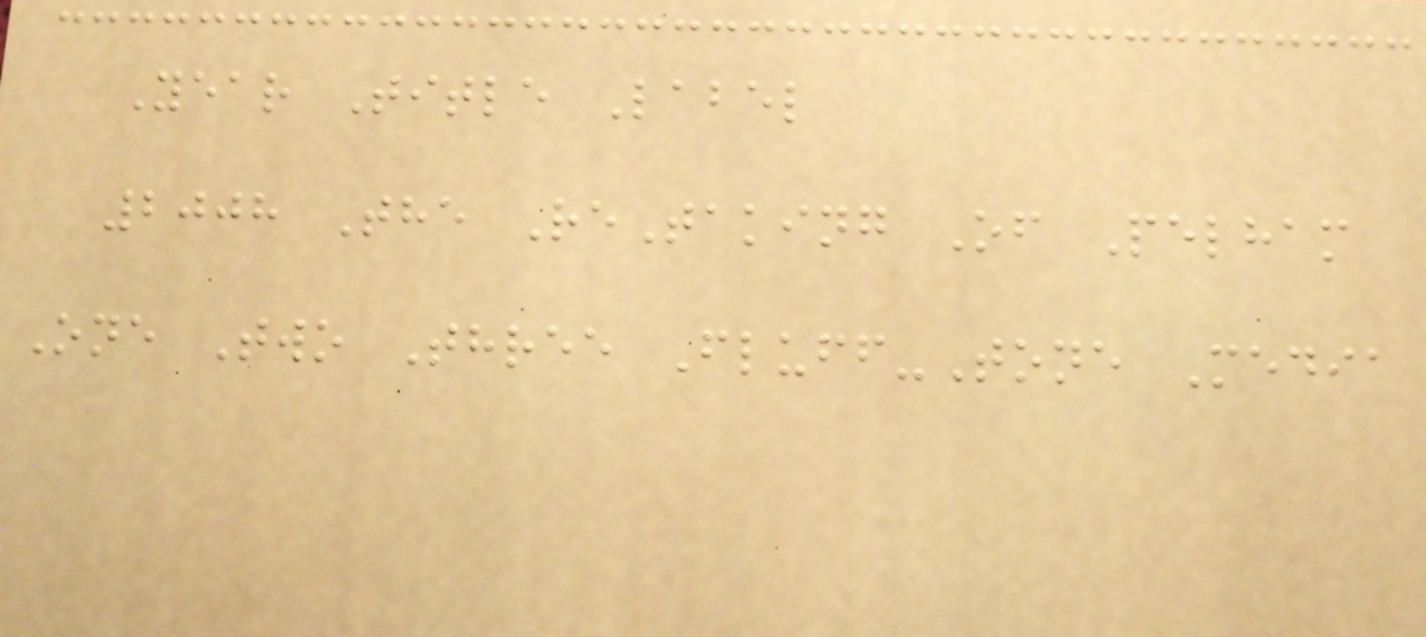Year Title Label
2008 The ReTaking Of Pelham
One Two Three Fluff-Tone Media
